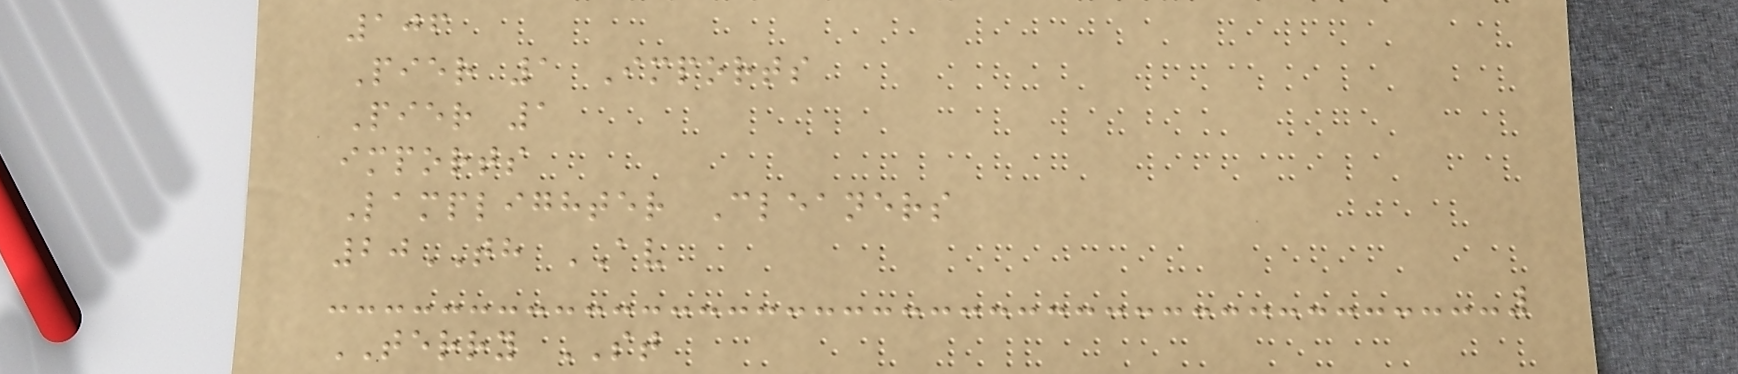106
Pier 1 Imports
Pier 1
imports
Lamplighter Cleaners
20TH AV
TERRY ST
